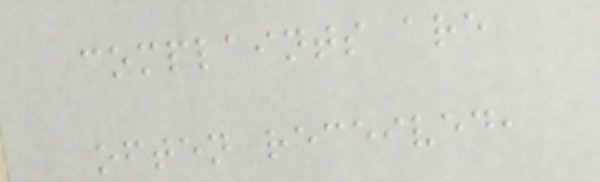complaints are
often received,
